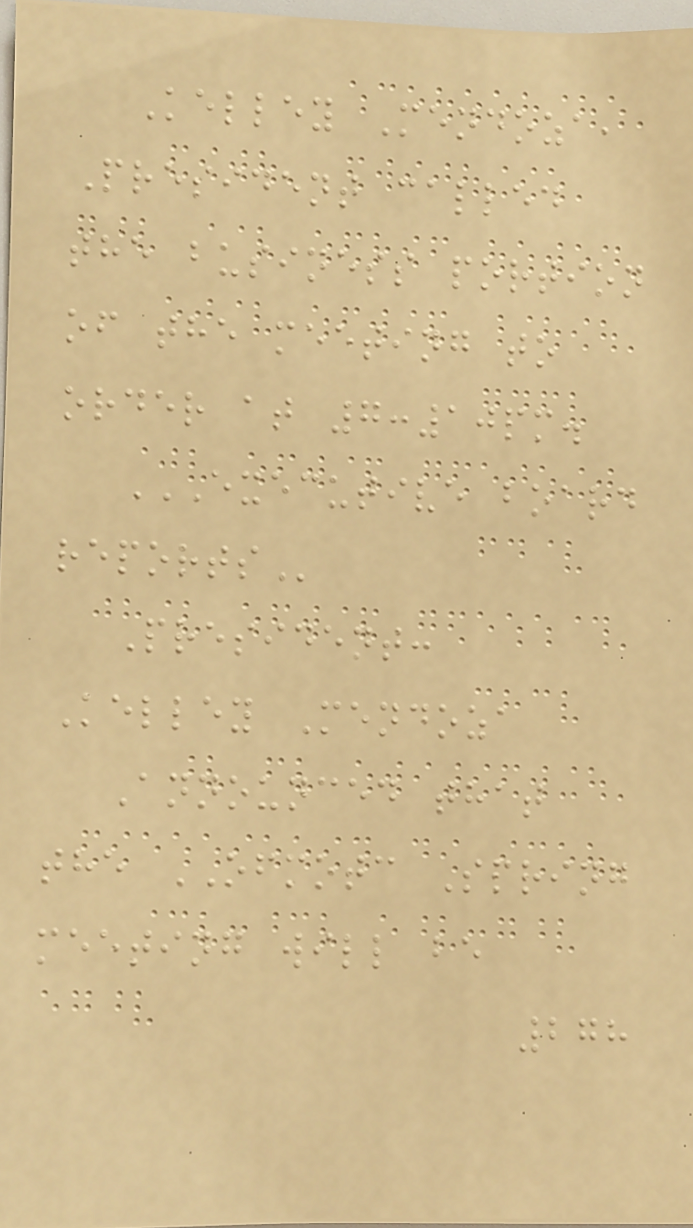Kelley Mendoza,
President called
the business portion
of the meeting to
order at 7:10pm.
EXECUTIVE BOARD
REPORTS
President:
Kelley Mendoza
Announced that
the OFMOTC Spring
meeting will be
278
